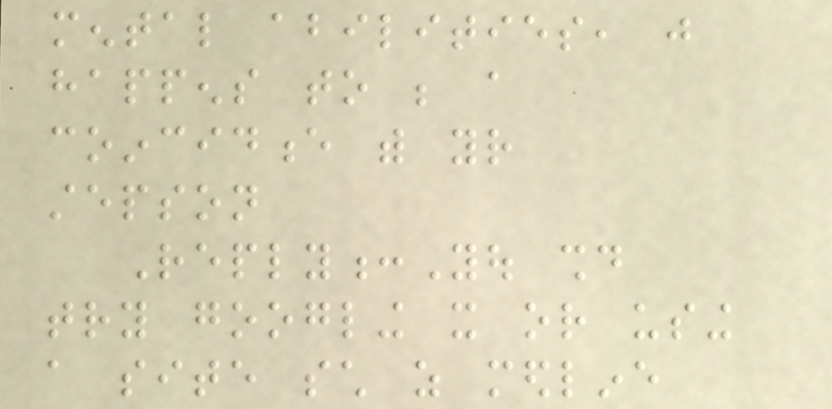mental abilities, just
happens to be a
coincidence with your
stepson
Reply:You should
try googling it or using
a site such as medline
